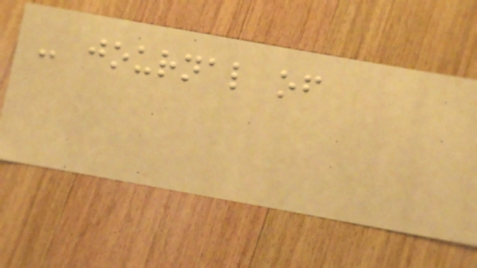- journal of
